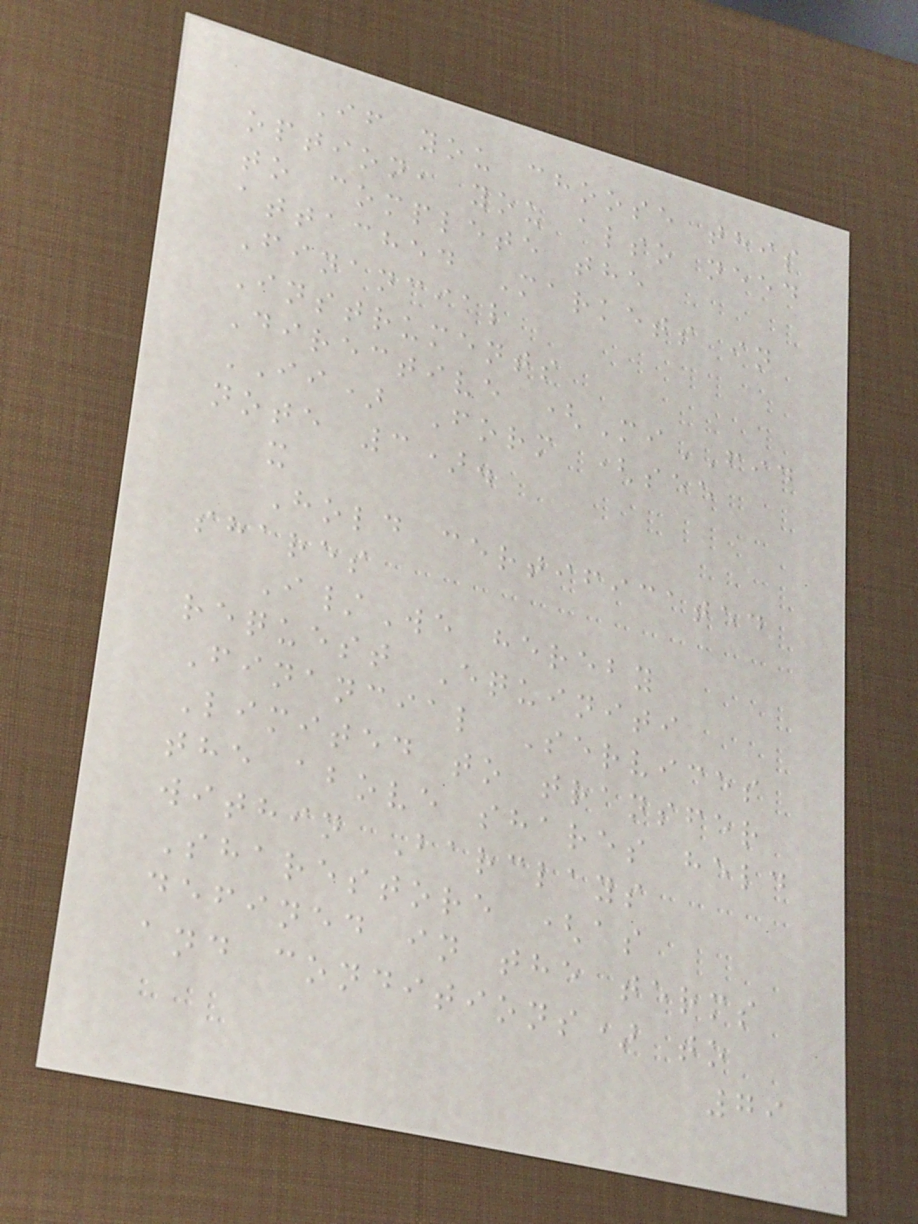If you choose this
option, you also need
to complete the
attached Markets in
Financial
Instruments
Directive (MiFID
II) Form (see
note 3).
x
Hold certificated
shares
I/We hereby
request Equiniti
Financial Services
Limited to transfer
the above shares held
within Barclays
Sharestore (as
defined in the terms
and conditions) to
79
